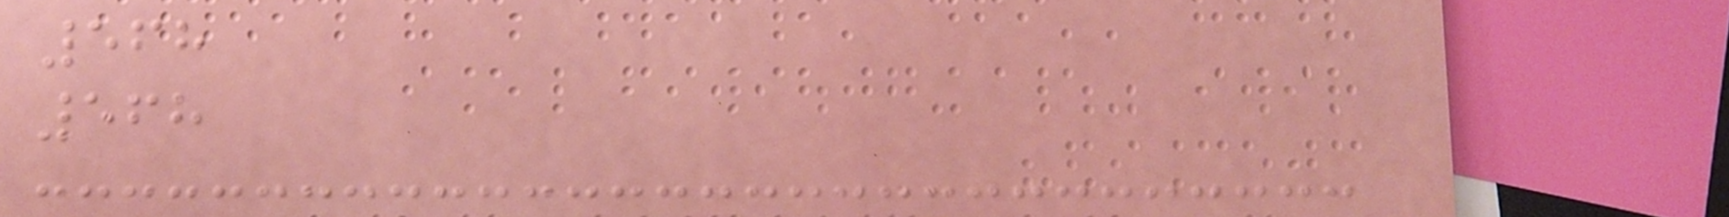568
568
